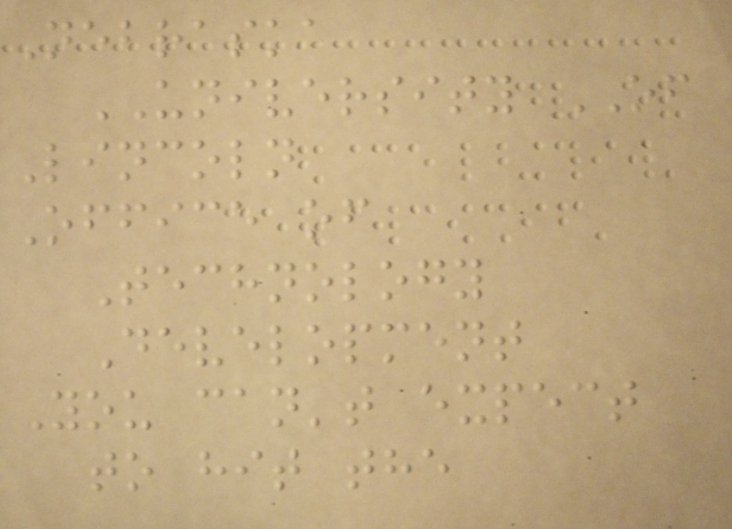Nebraska
UNIVERSITY OF
Lincoln
Office of
Technology
Development
You can't expect
to hit the
